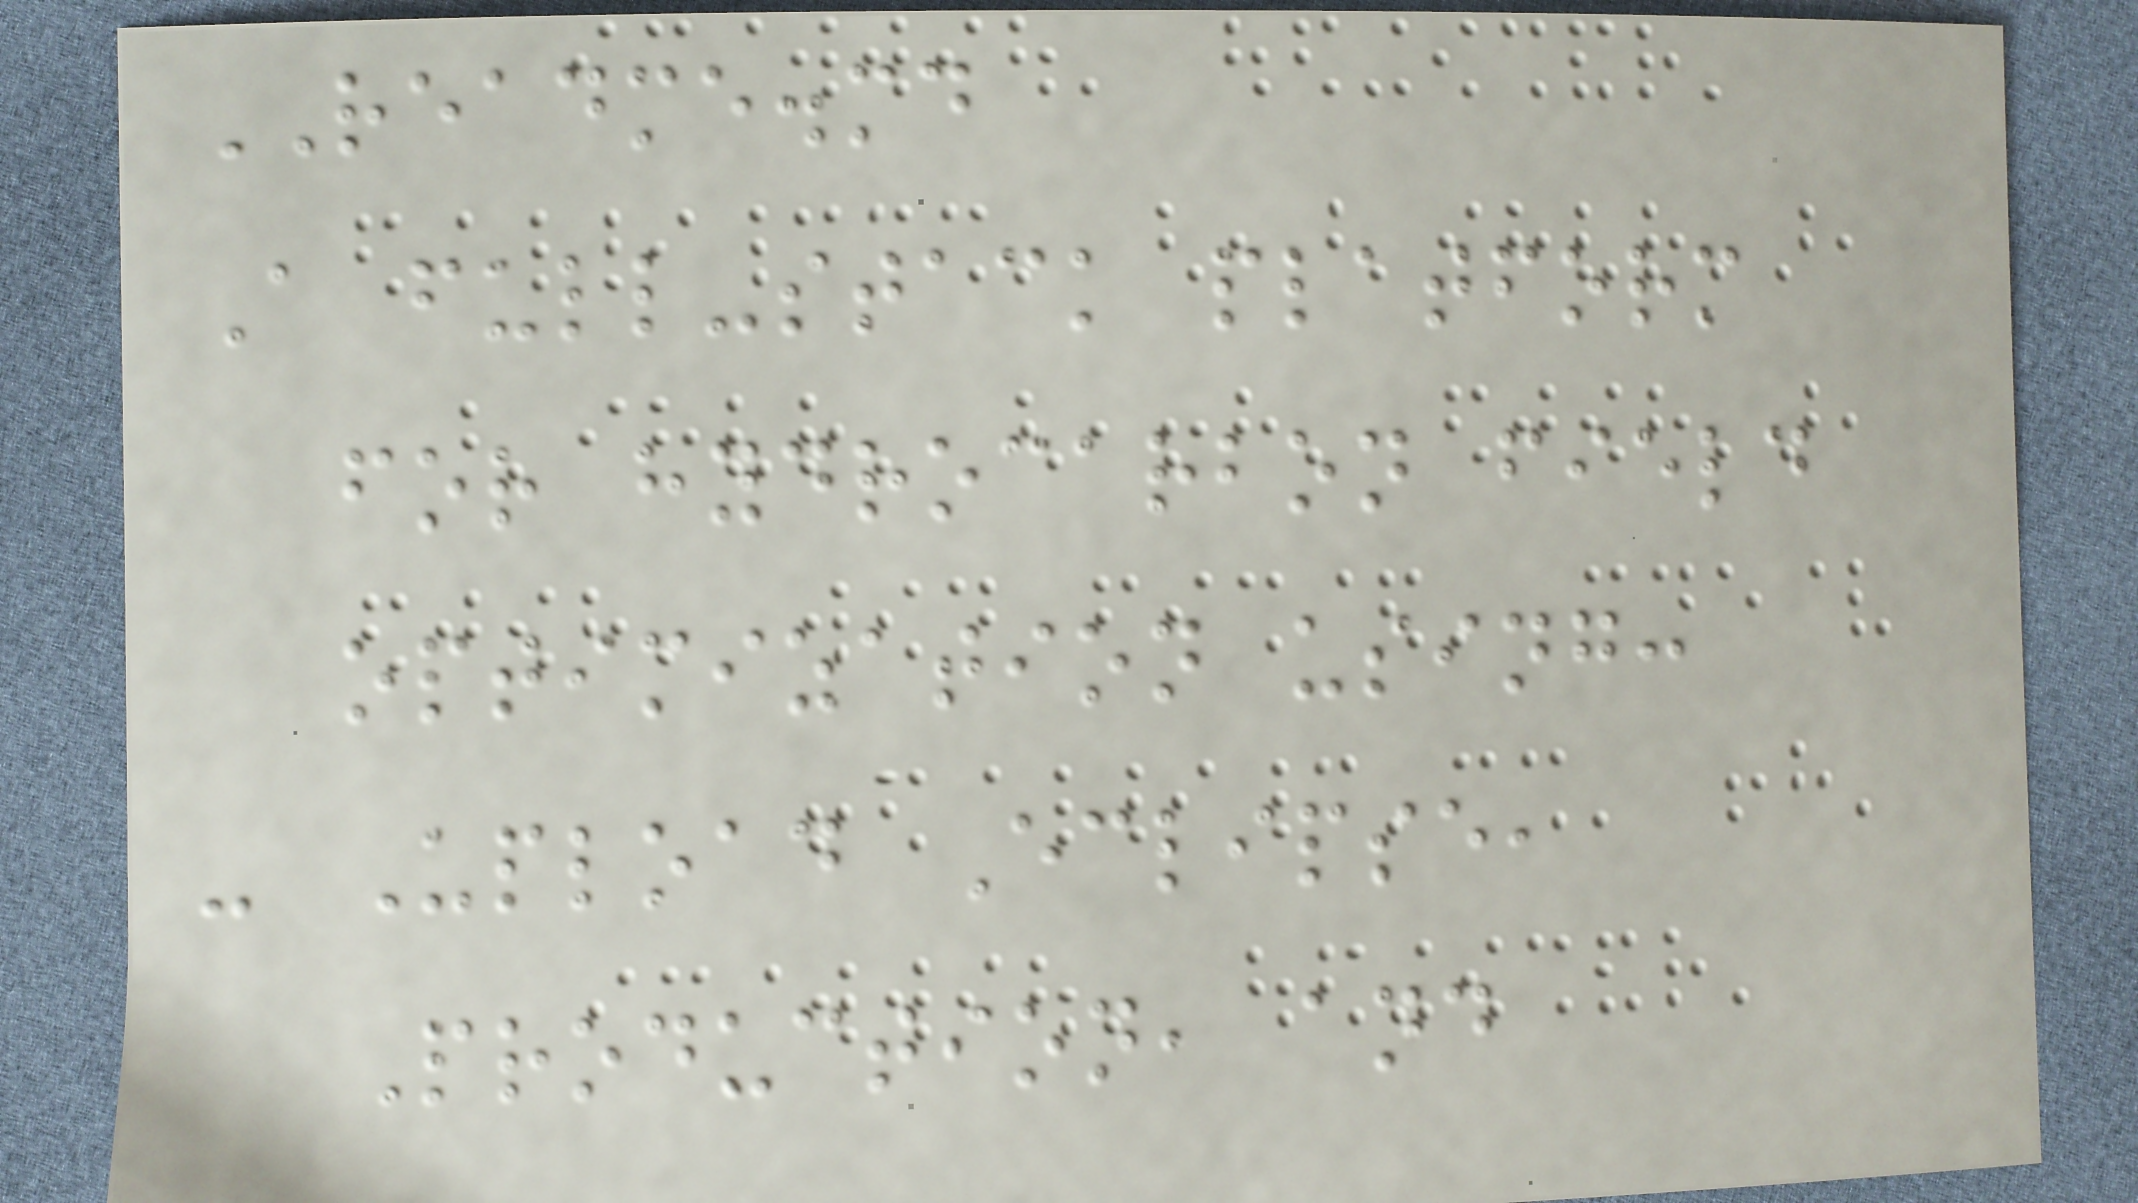README.md
A full-stack platform
for hydrocarbon field
optimization using:
- Upload Eclipse,
Production, and
